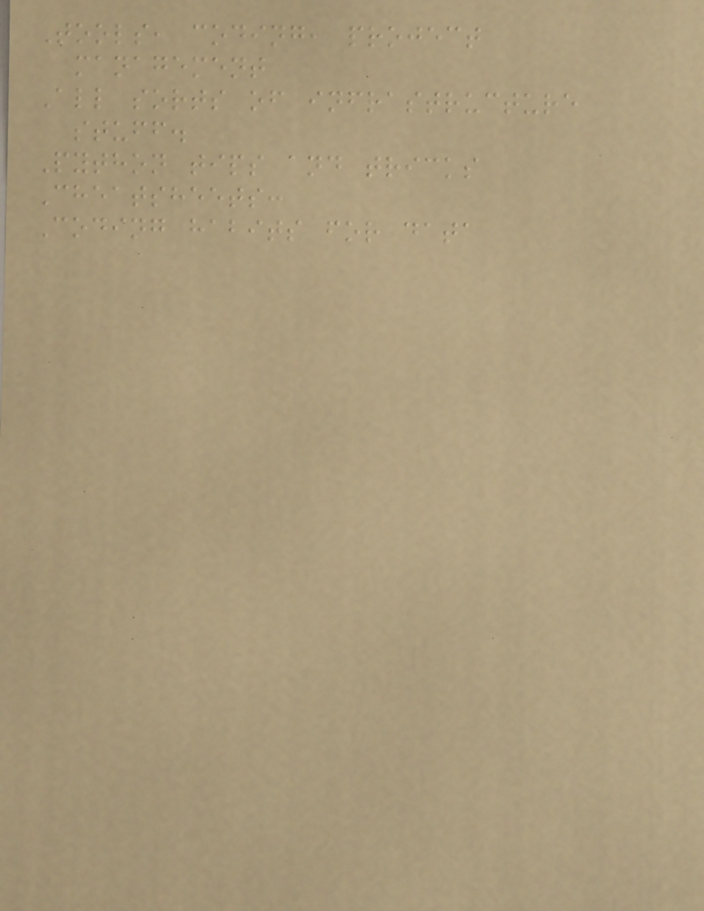Tools, coding, project
management
All sorts of infrastructure
stuff.
Python tips and tricks
Cheatsheets:
Coding habits for data
